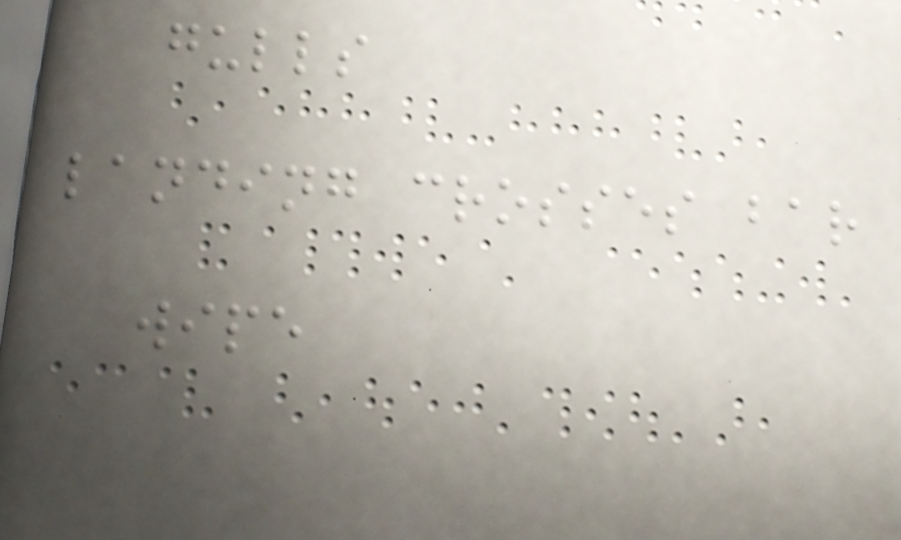gulls
landing crosses bar
wipe
